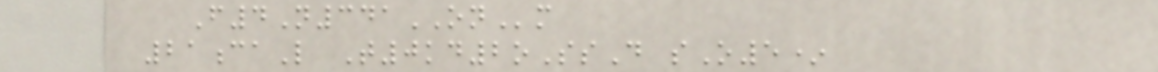F4N341ONm
21caL T0kd2oSsD sO5*
